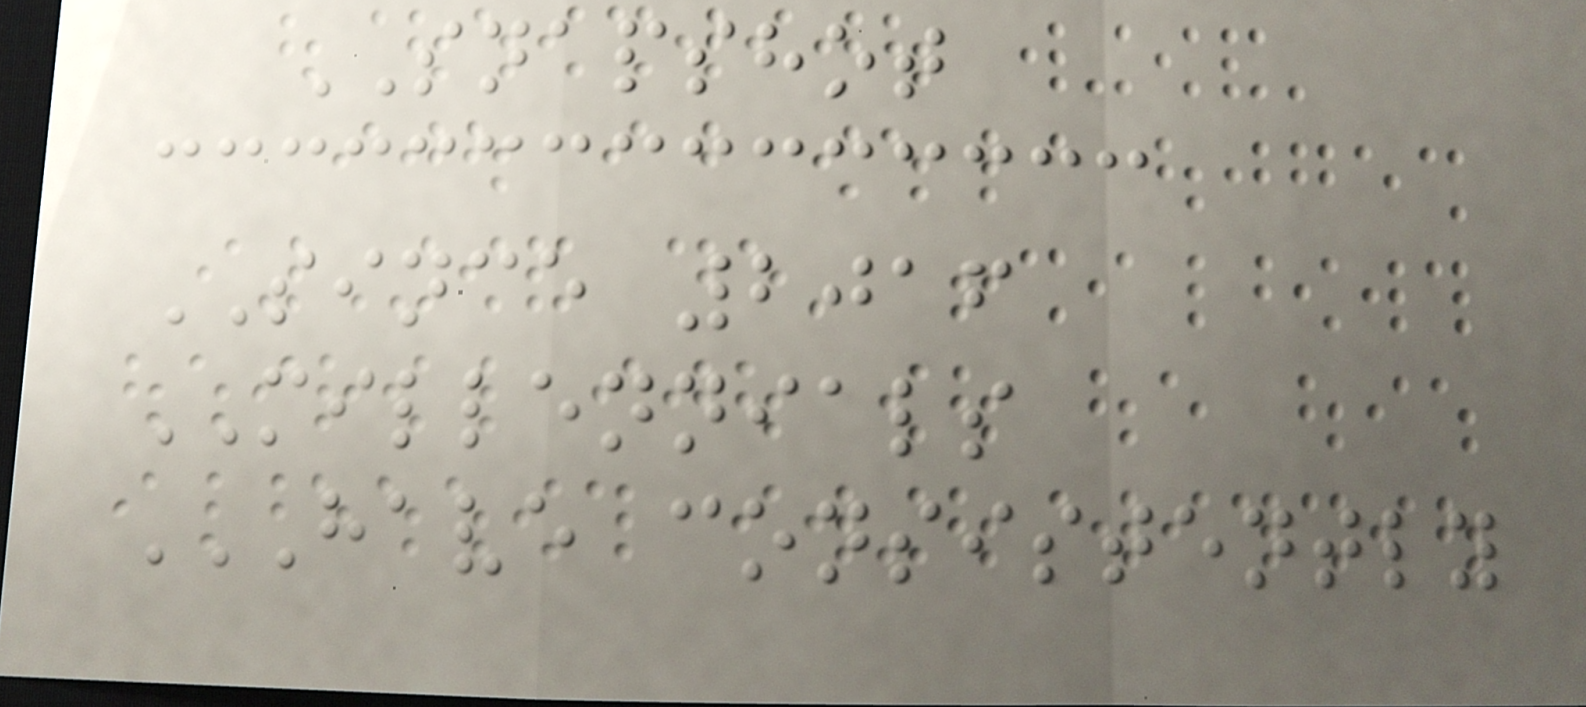SNAPSHOT
SINCE 2016
MILLENNIALS
HAVE CONSISTENTLY
